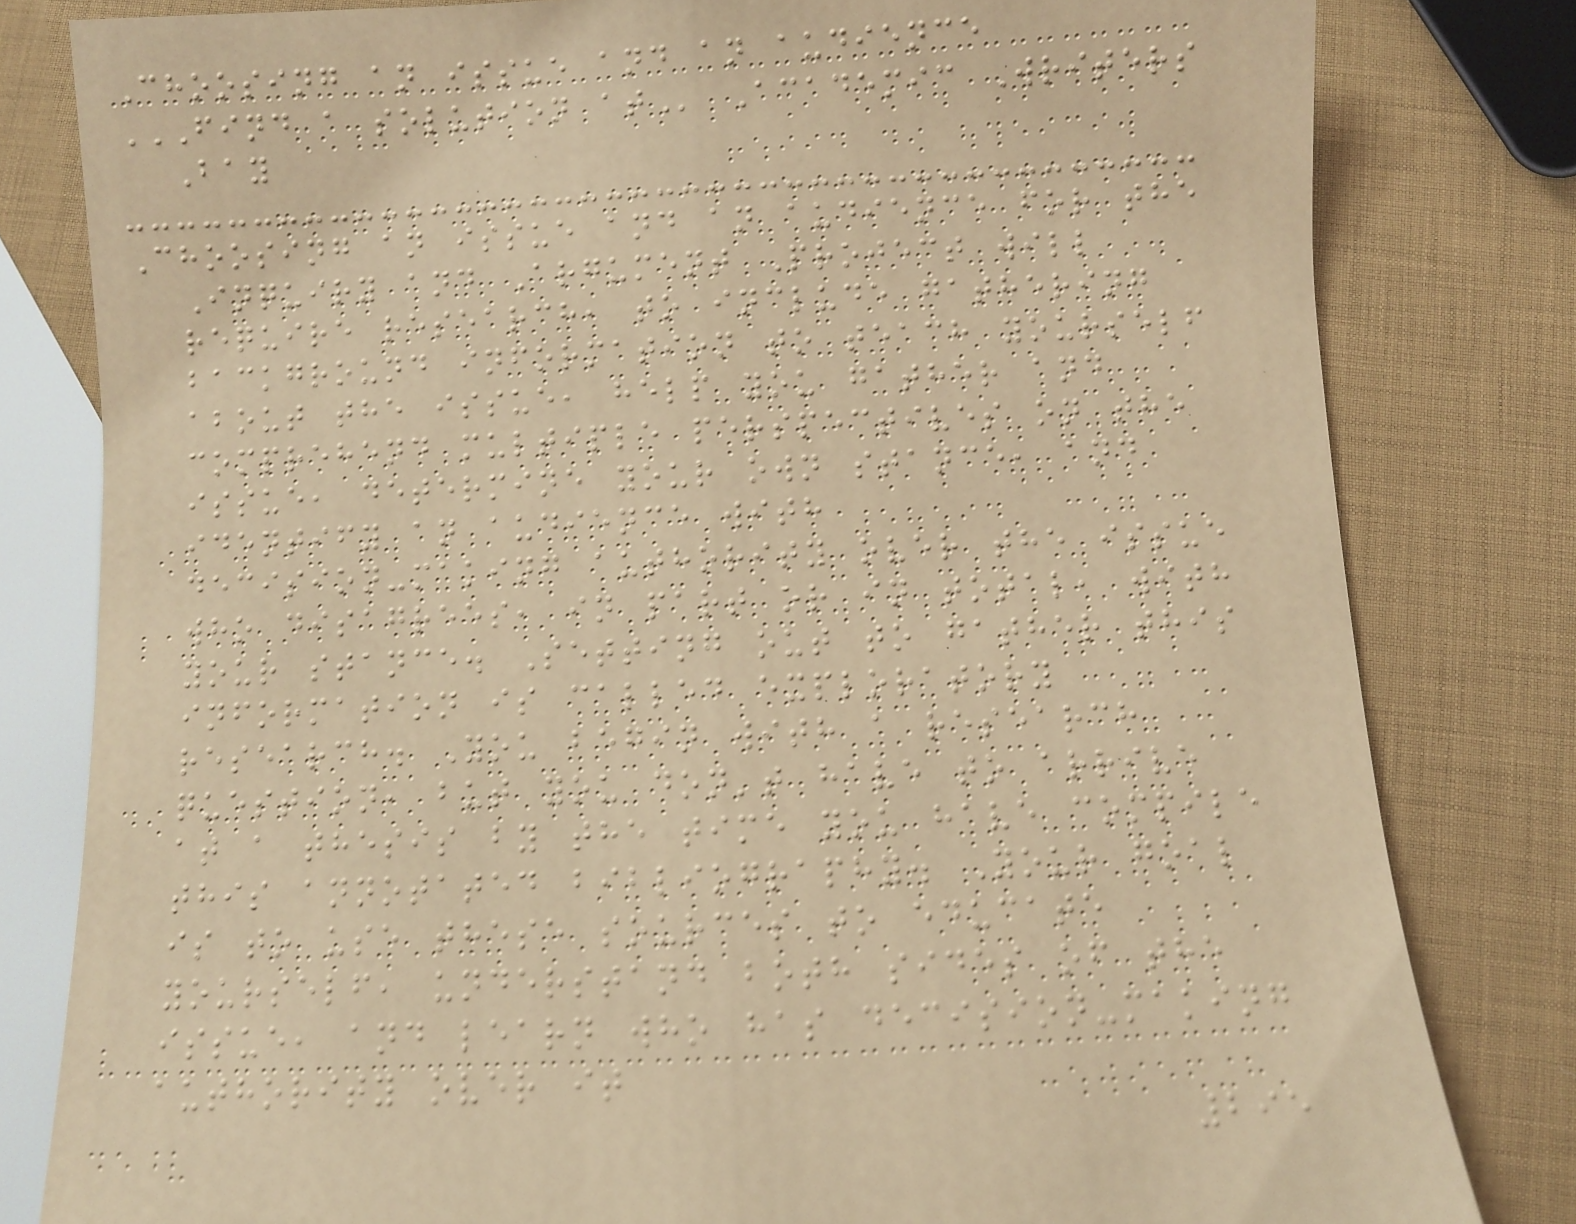Choosing an issue and an audience
FIND A SOLUTION AT Academic Writers
Bay
Choosing an issue and an audience for the
Inquiry and Argument Project will
require research, to include gathering
background information to teach yourself
about the issue, help you gather and
comprehend multiple perspectives on the
issue, determine your own stance, and
identify an audience with
decision-making authority over the issue
who disagrees, in part or in total, with
your stance. Setting out to gather this
information is called exploratory
research. You begin with a research
question, but you don't have to arrive
at a thesis by the time you have compile
this annotated bibliography. Your goal
is to use these sources to educate
yourself, understand both sides of the
issue, and learn who has decision-making
authority over it
295
